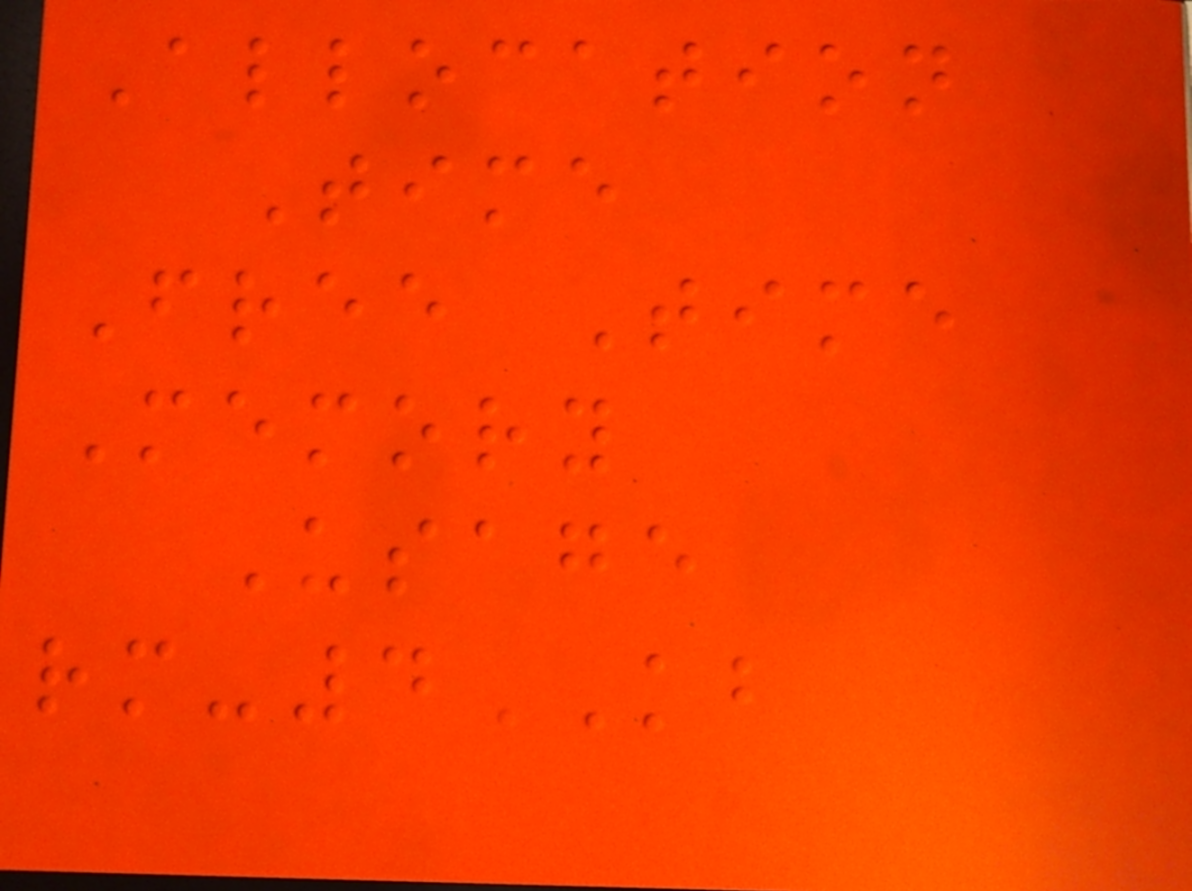Allocation
Time
Free Time
Memory
Usage
rm-4KB
